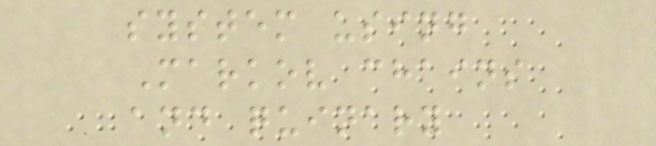system using
Markov chains
and quinary
